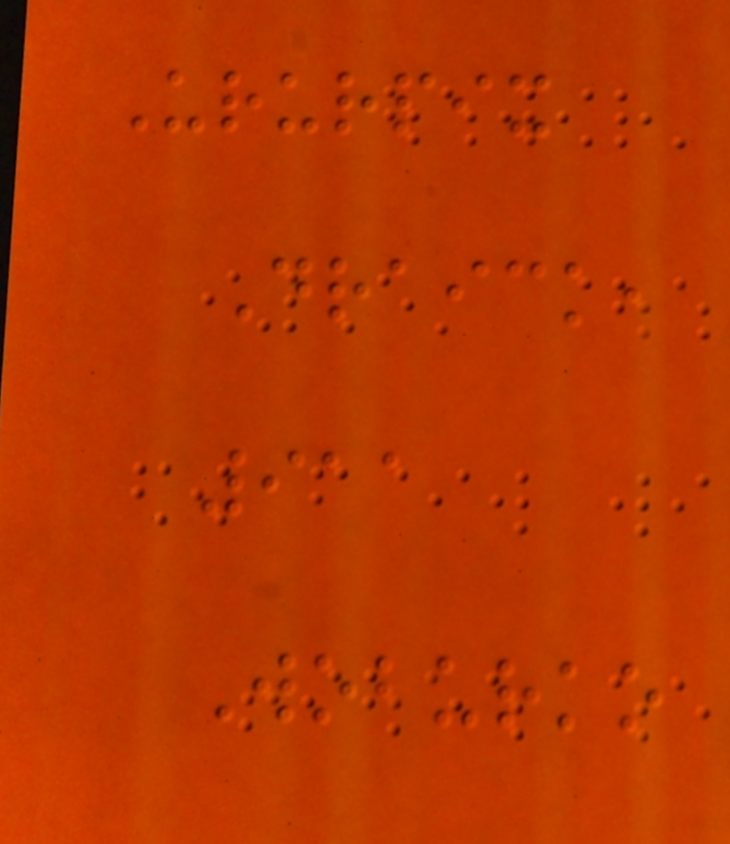Ururpix
Draick,
911
Woburko
